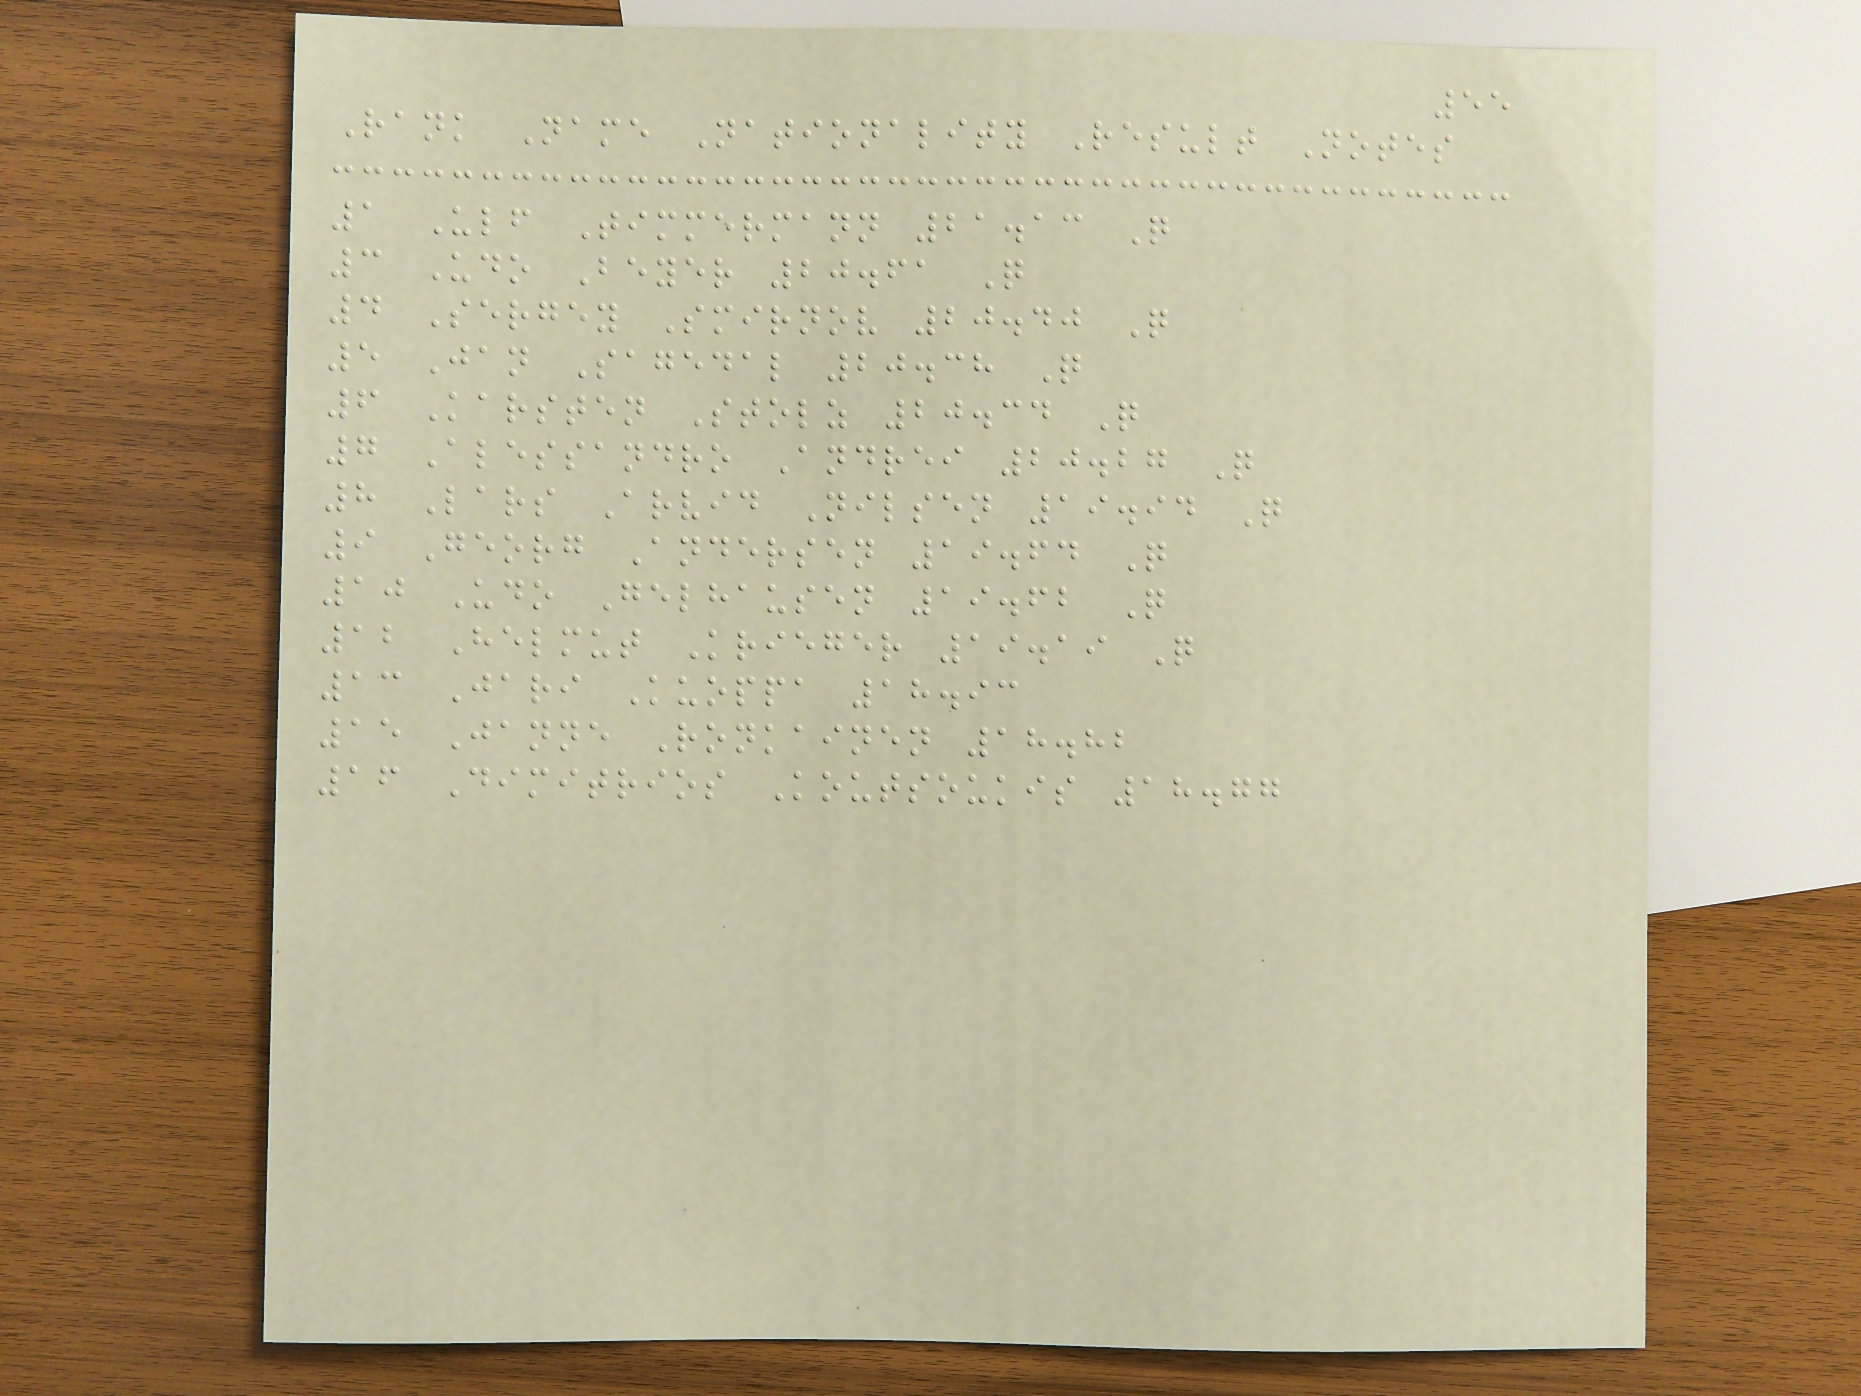55
Rank Name Nationality Result Notes
1 Ulf Timmermann 21.13 Q
3 Udo Beyer 20.61 Q
4 Sergey Smirnov 20.40 Q
5 Jan Sagedal 20.38 Q
6 Karsten Stolz 20.34 Q
7 Alessandro Andrei 20.27 Q
8 Lars Arvid Nilsen 19.94 Q
9 Georg Andersen 19.64 Q
10 Udo Gelhausen 19.62 Q
12 Helmut Krieger 19.19 Q
13 Jari Kuoppa 18.93
15 Janne Ronkainen 18.82
16 Dimitrios Koutsoukis 18.77
